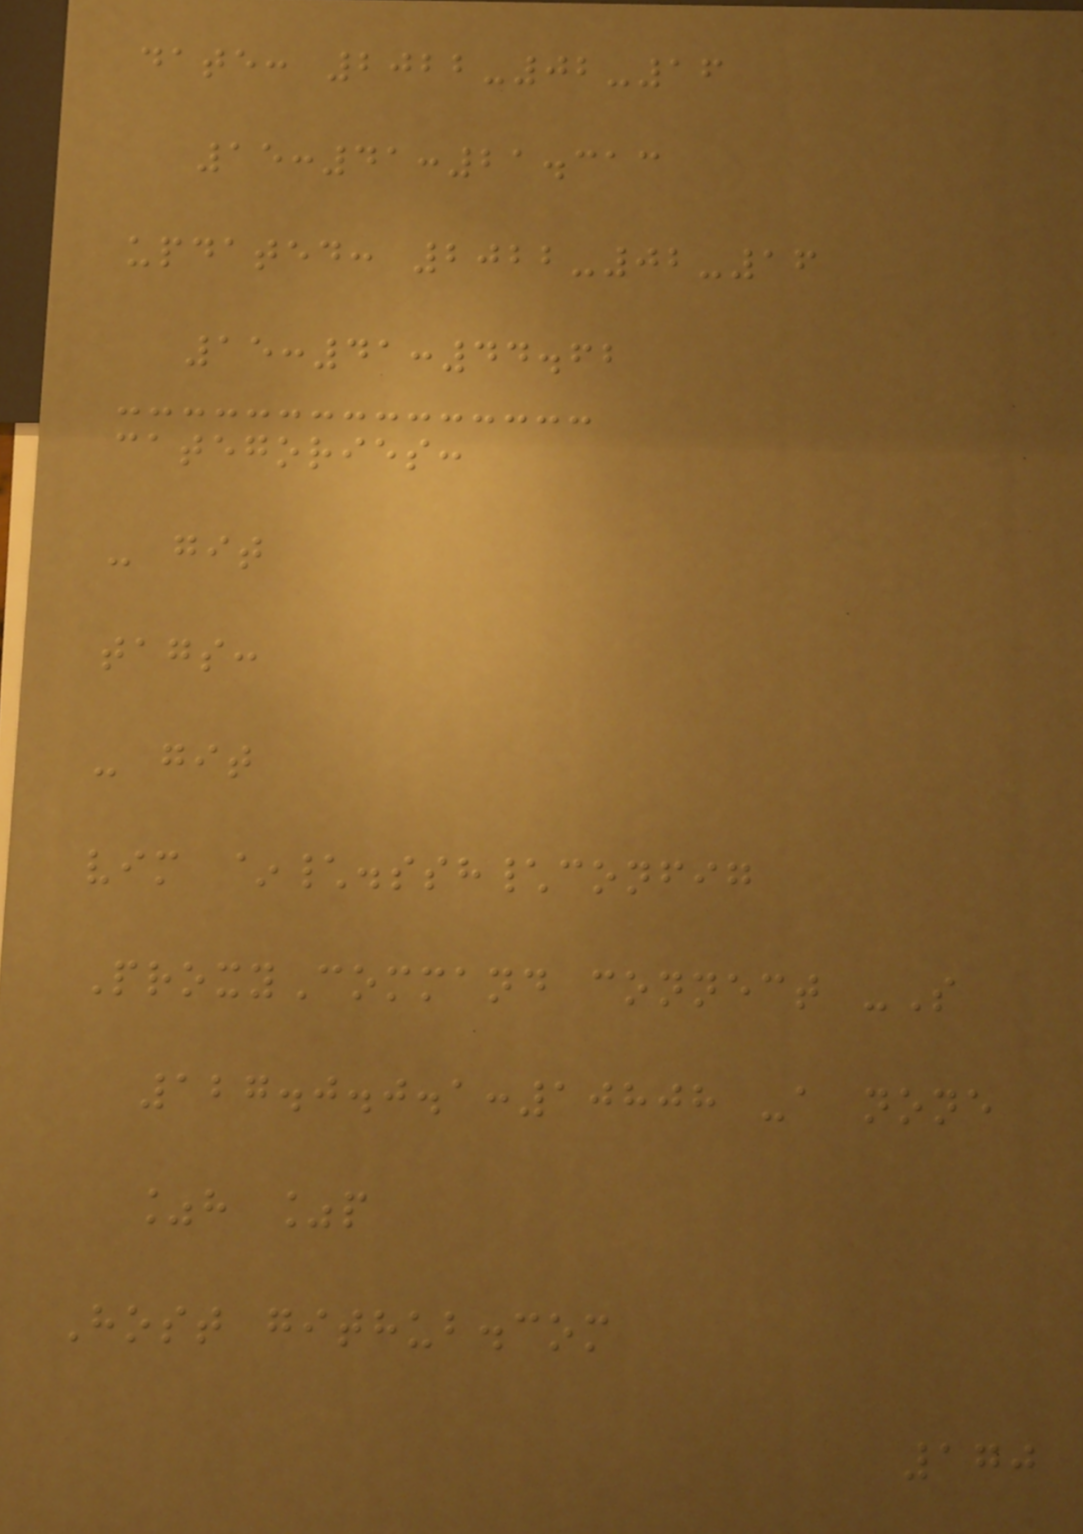date: 2022-02-16
15:41:21.313
updated: 2022-02-16
15:41:44.62
categories:
- git
tags:
- git
vim ~\.ssh\config
ProxyCommand connect -S
127.0.0.1:10808 -a none
%h %p
Host github.com
170
